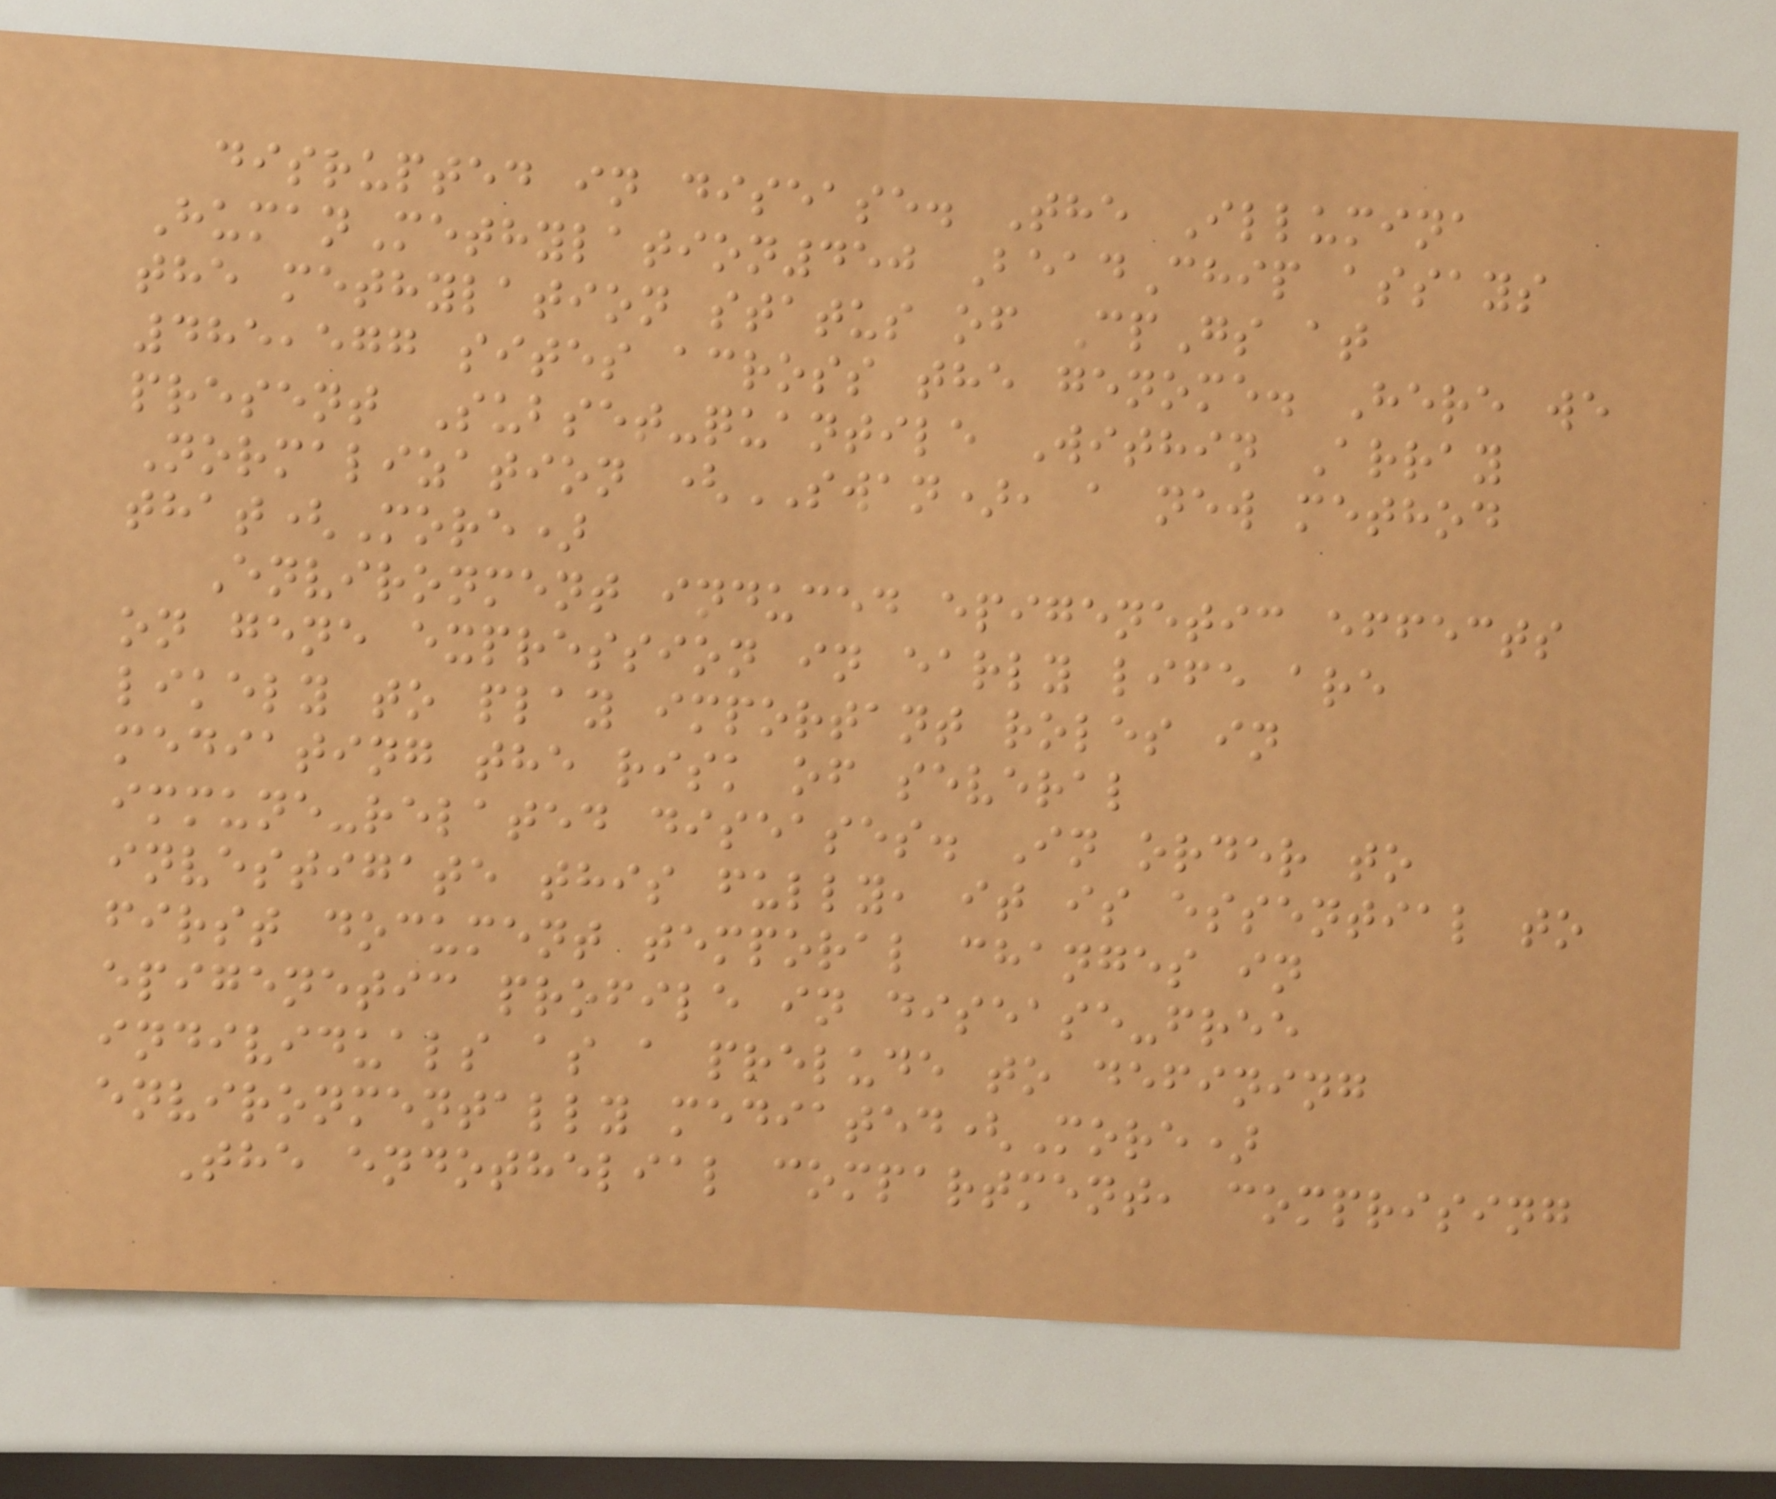disrupted in disease. The Illumina
HumanMethylation450 BeadChip assays
the methylation status of CpGs at
485,577 sites across the genome. Here we
present Subset-quantile Within Array
Normalization (SWAN), a new method
that(More)
Environment induced epigenetic effects
on gene expression in early life are
likely to play important roles in
mediating the risk of several
immune-related diseases. In order to
investigate this fully, it is essential to
first document temporal changes in
epigenetic profile in disease-free
individuals as a prelude to defining
environmentally mediated(More)
The endothelial compartment, comprising
